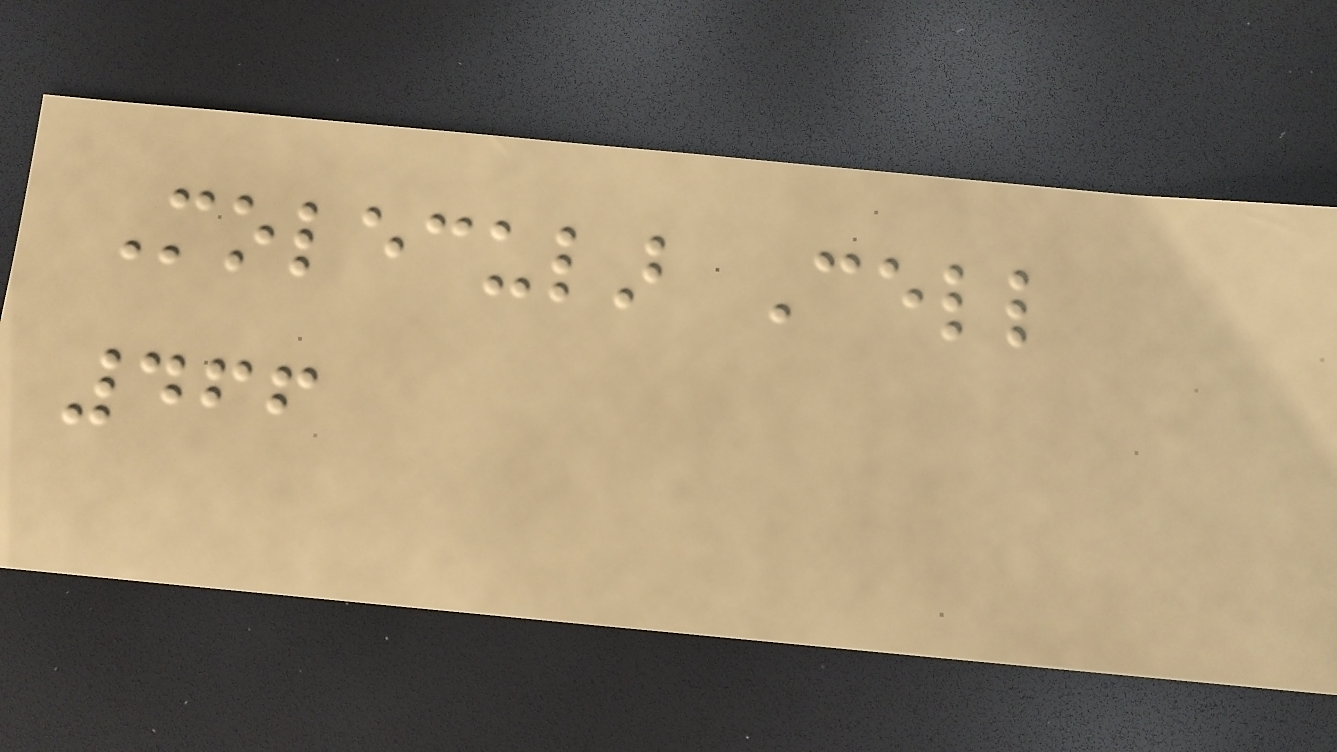Molecular Cell
466
